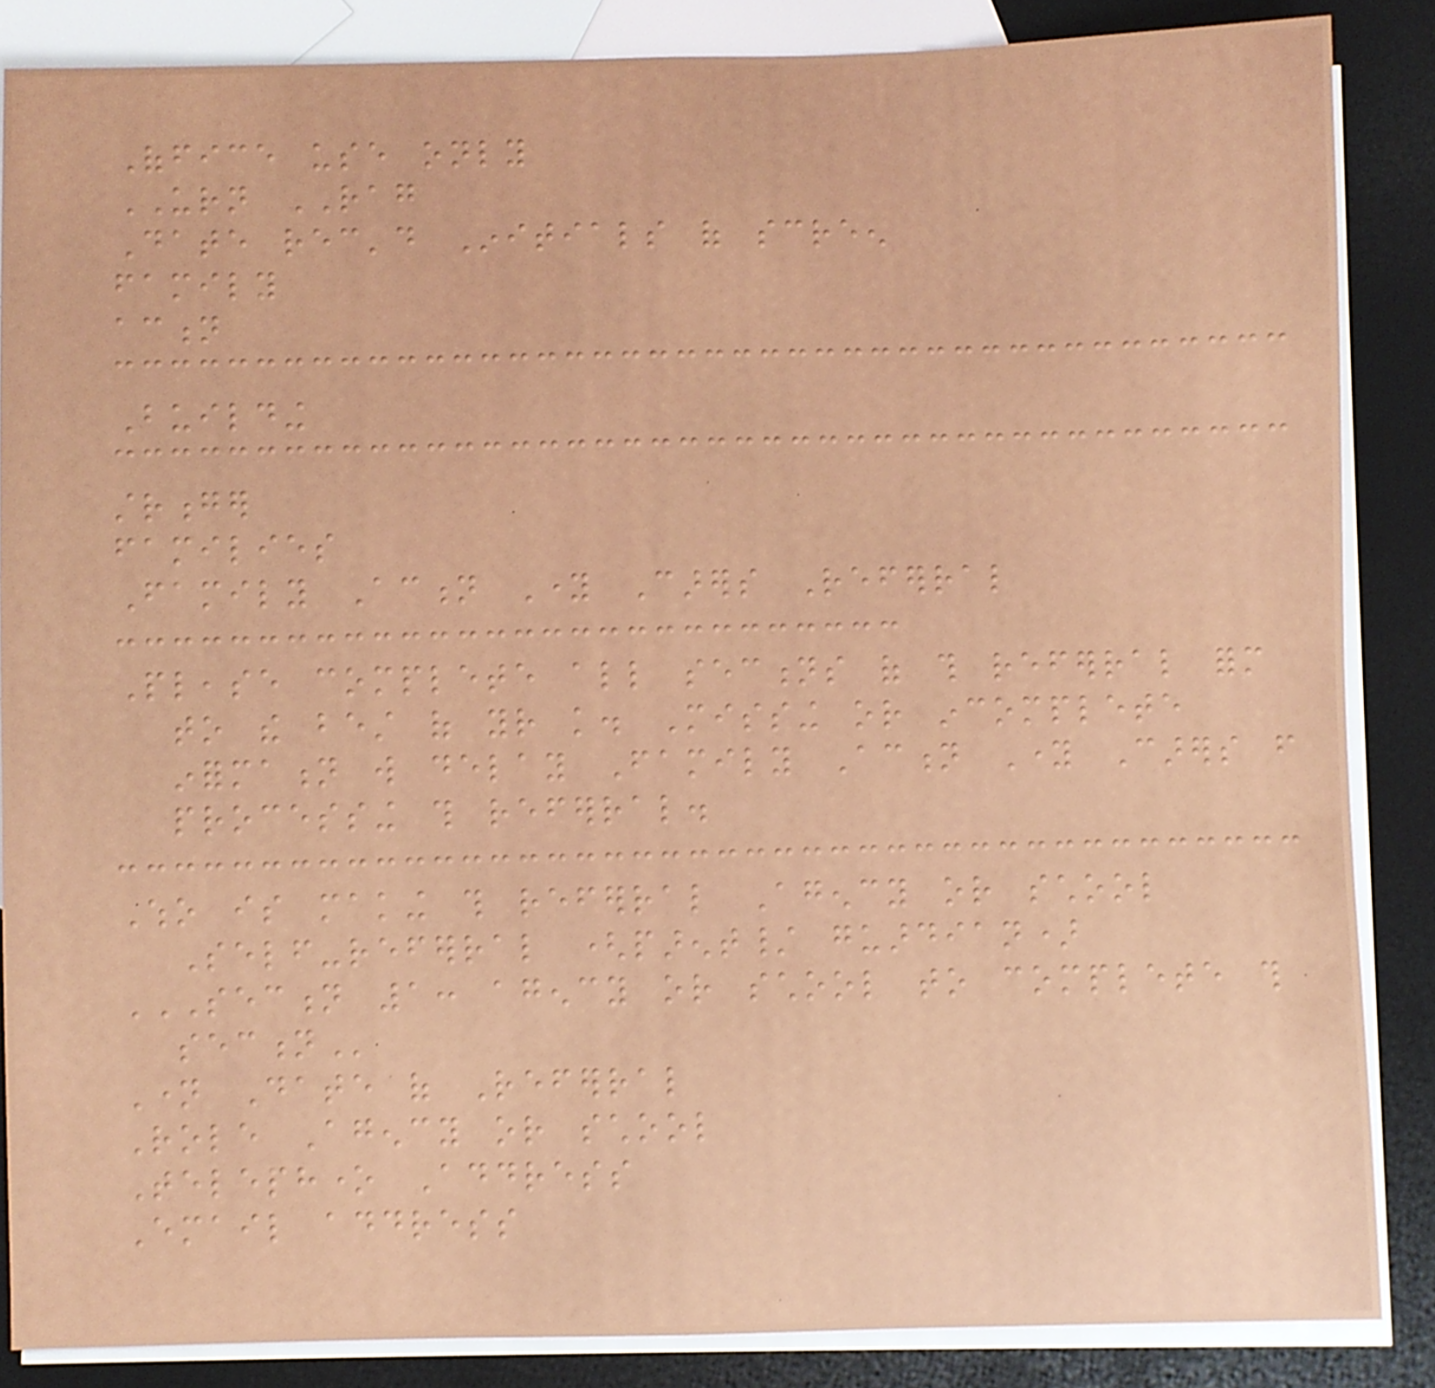Office use only
URN RAG
Date rec'd Initials of screen
family
action
Building
stronger
families
Family Action Young Carers Referral
Please complete all sections of this referral form
to the best of your knowledge. Missing or incomplete
information will delay Family Action Young Carers from
processing this referral.
Who is making this referral Agency or school
Self-referral (parent/ guardian)
SECTION 1: AGENCY OR SCHOOL TO COMPLETE THIS
SECTION
Name Date of Referral
Role Agency or school
Telephone Address
Email address
